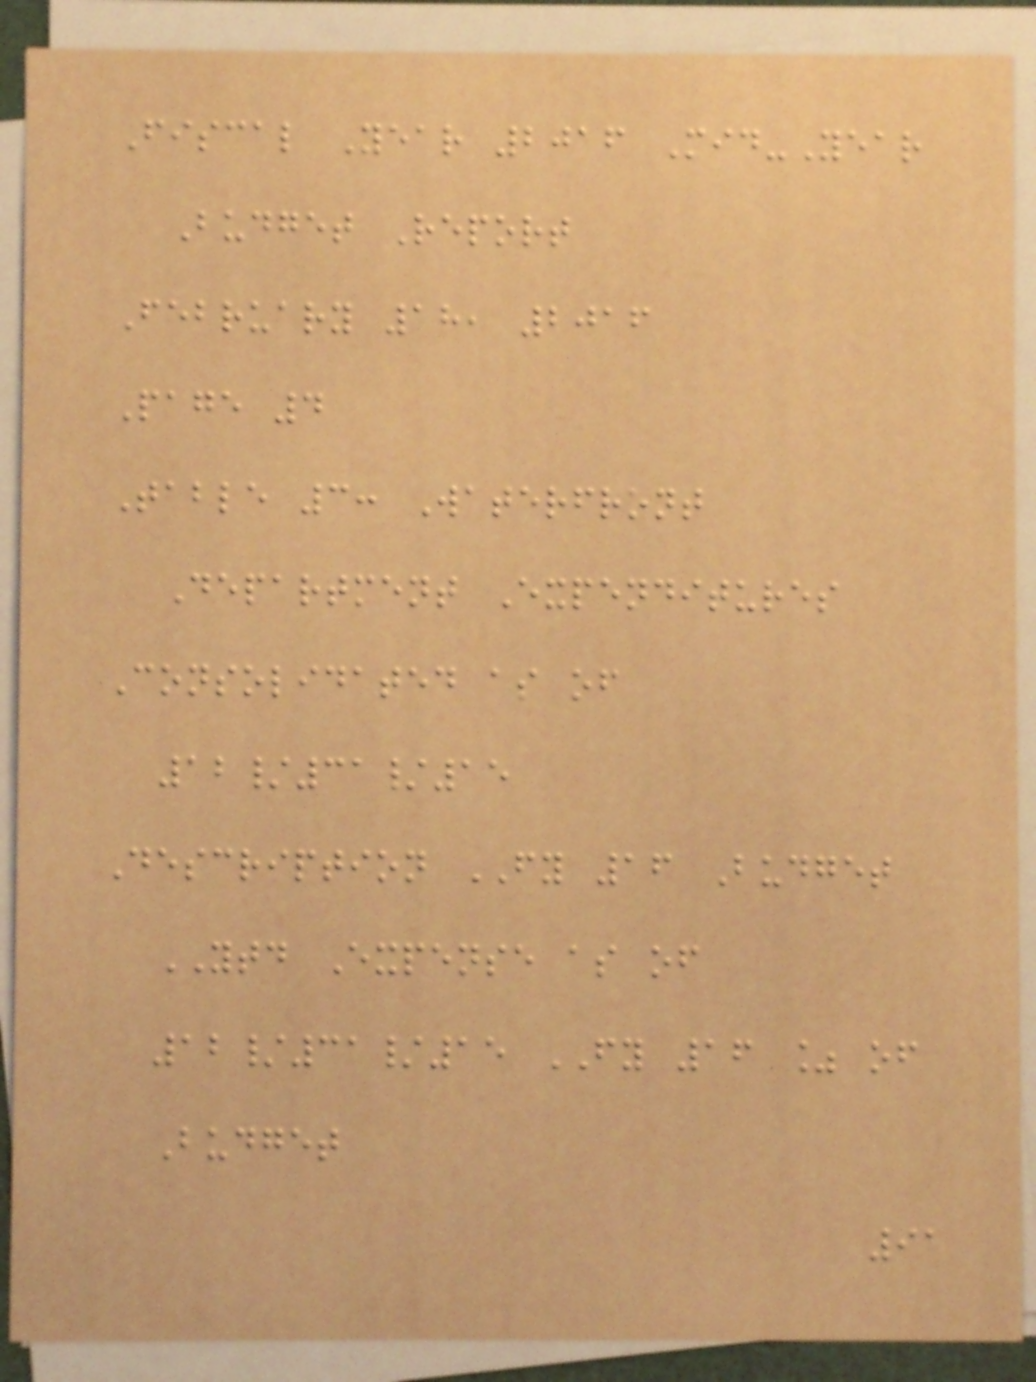Fiscal Year 2016 Mid-Year
Budget Report
February 18, 2016
Page 4
Table 3: Waterfront
Department Expenditures
Consolidated as of
12/31/15
Description FY 16 Budget
YTD Expense as of
12/31/15 FY 16 % of
Budget
91
